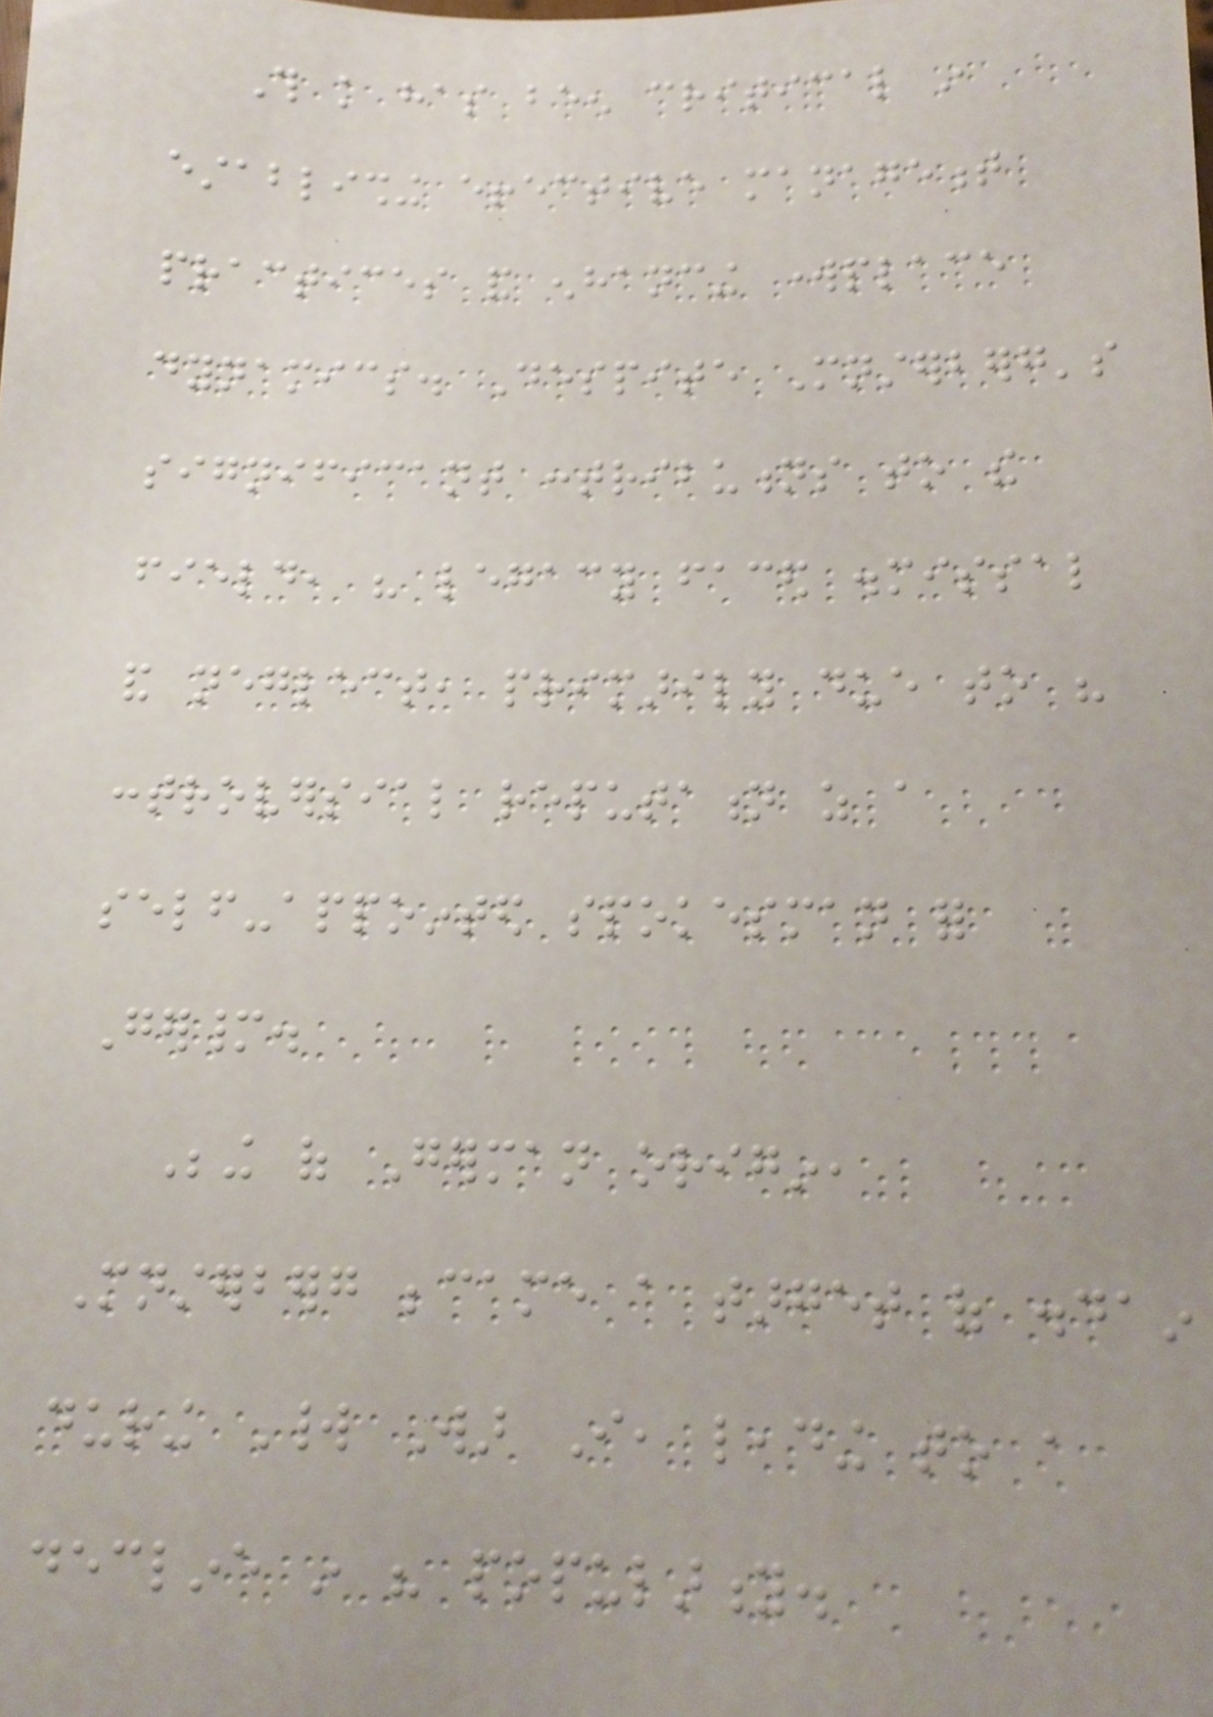This knowledge has been critical in
establishing effective management
practices and enhancing workplace
dynamics. Despite Mnsterberg's
significant contributions to the
field, his legacy faced dismissal
and neglect, primarily due to his
controversial reputation as a
self-appointed spokesman for
Germany.
Being of German origin,
Mnsterberg became a target of disdain
during World War I, leading to a
decline in his popularity.
